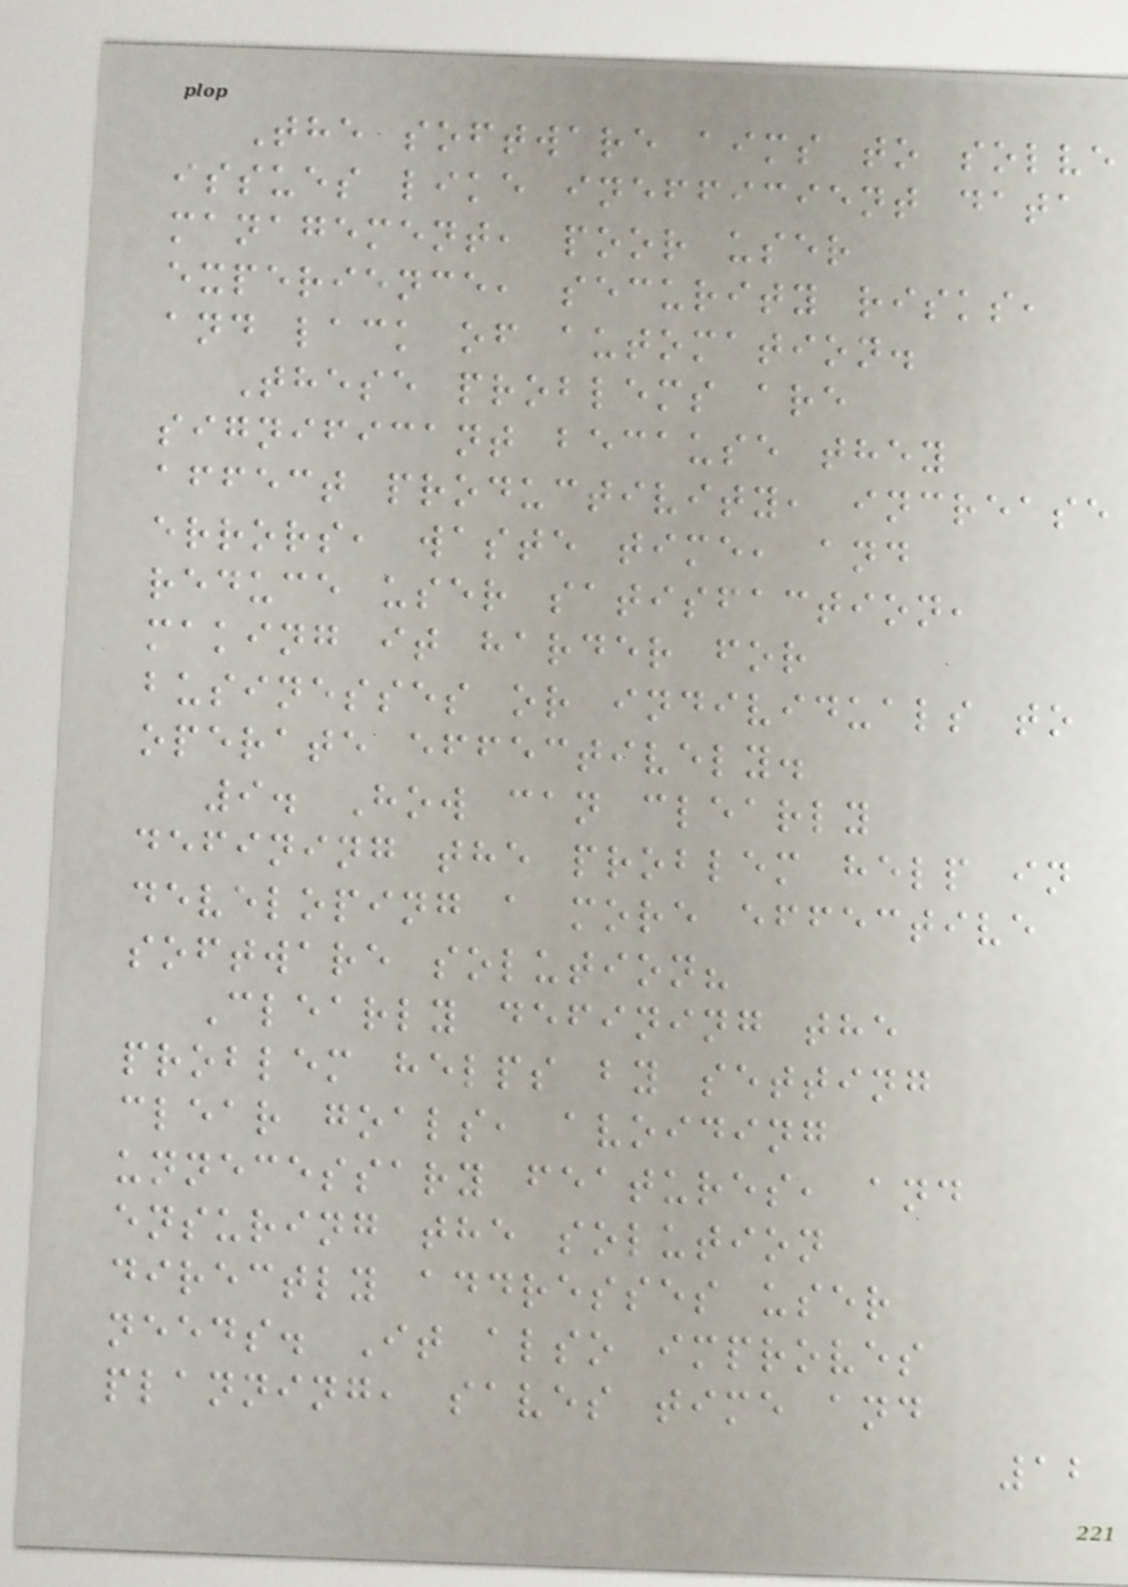The software aims to solve
issues like inefficient data
management, poor user
experience, security risks,
and lack of automation.
These problems are
significant because they
affect productivity, increase
errors, waste time, and
reduce user satisfaction,
making it harder for
businesses or individuals to
operate effectively.
9. How can clearly
defining the problem help in
developing a more effective
software solution?
Clearly defining the
problem helps by setting
clear goals, avoiding
unnecessary features, and
ensuring the solution
directly addresses user
needs. It also improves
planning, saves time and
12
